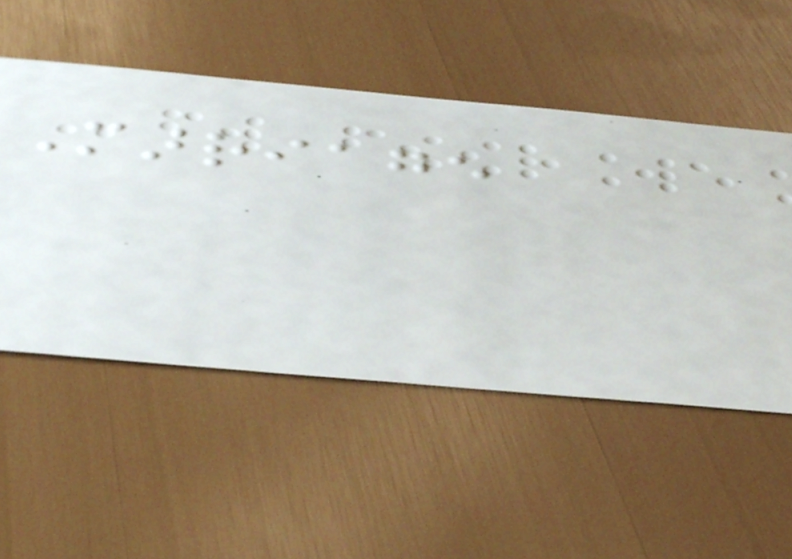Marriage
